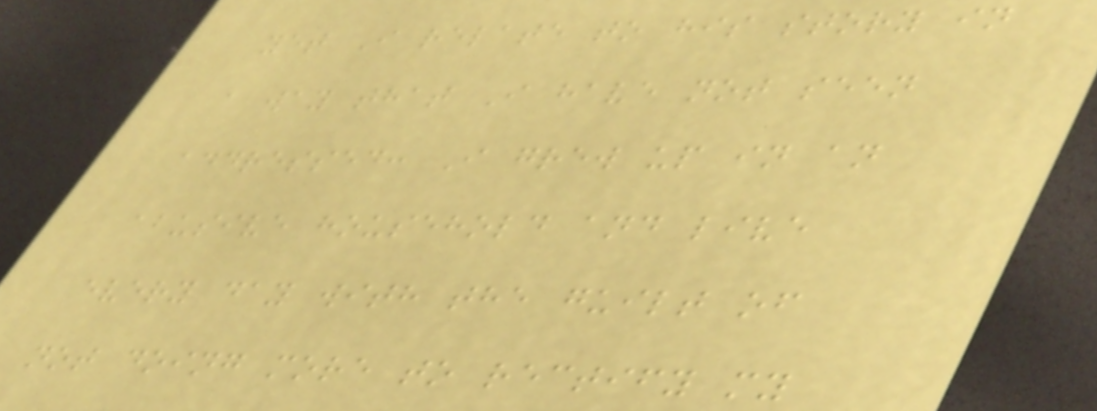yet I relate to his story in
a way that I have not seen
addressed: I grew up in an
abusive household and live
every day with the guilt of
not doing more to rectify my
